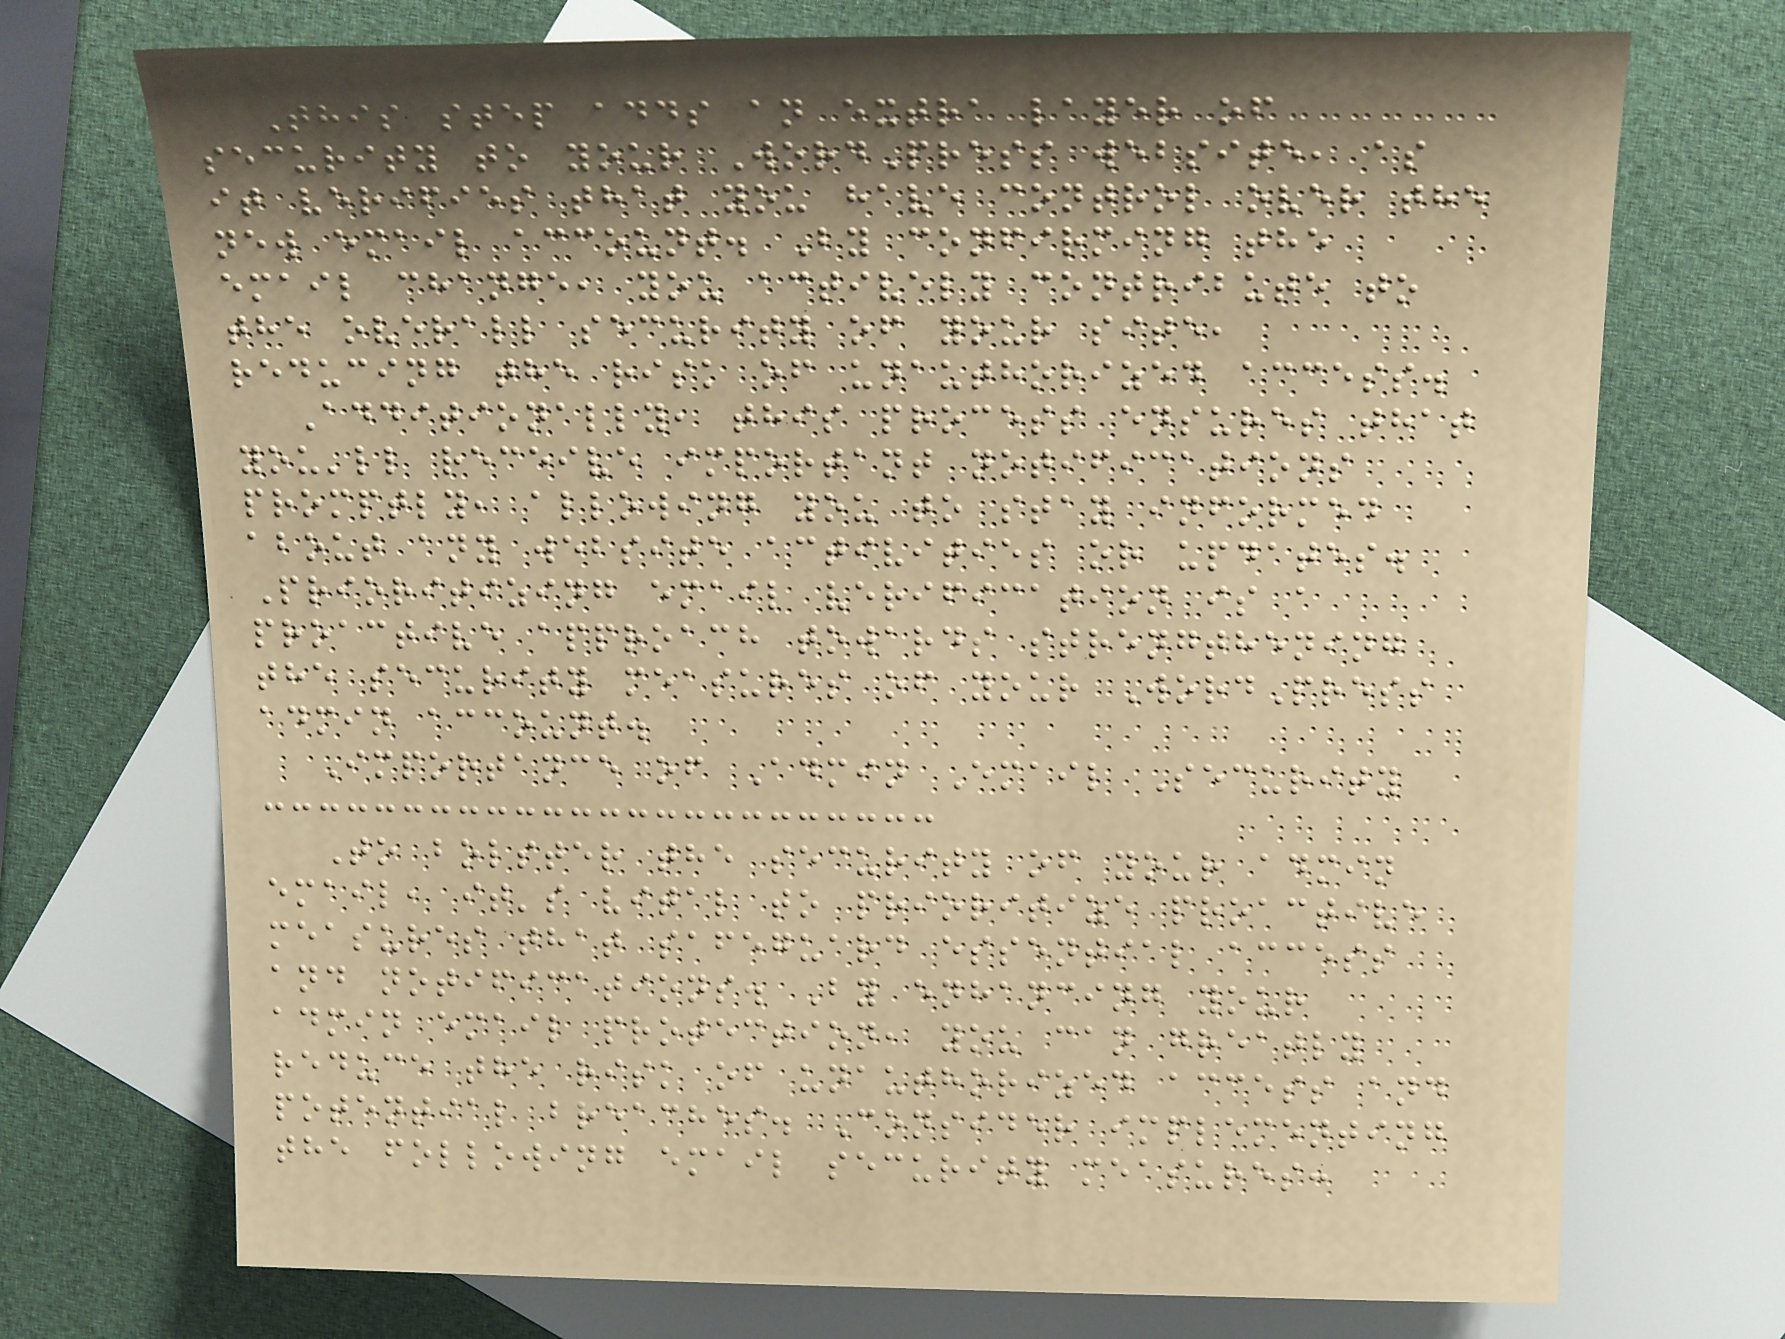This step adds an extra layer of
security to your WordPress website, as
it verifies that you have control over the
new email account. By confirming the
email change, you actively contribute to
the overall security of your site,
reducing the risk of unauthorized access.
Additionally, this process ensures that
you'll receive important notifications
promptly, allowing you to stay informed
about any website activities or updates.
Prioritizing email verification is a
proactive approach towards strengthening
the security measures of your WordPress
admin account.
Importance of Admin Email Security
To bolster the security of your admin
email, it's vital to prioritize proactive
measures that safeguard essential access
and notifications. By enhancing your
admin email protection, you can greatly
reduce the risk of unauthorized access and
potential breaches. Consider implementing
the following email security measures:
